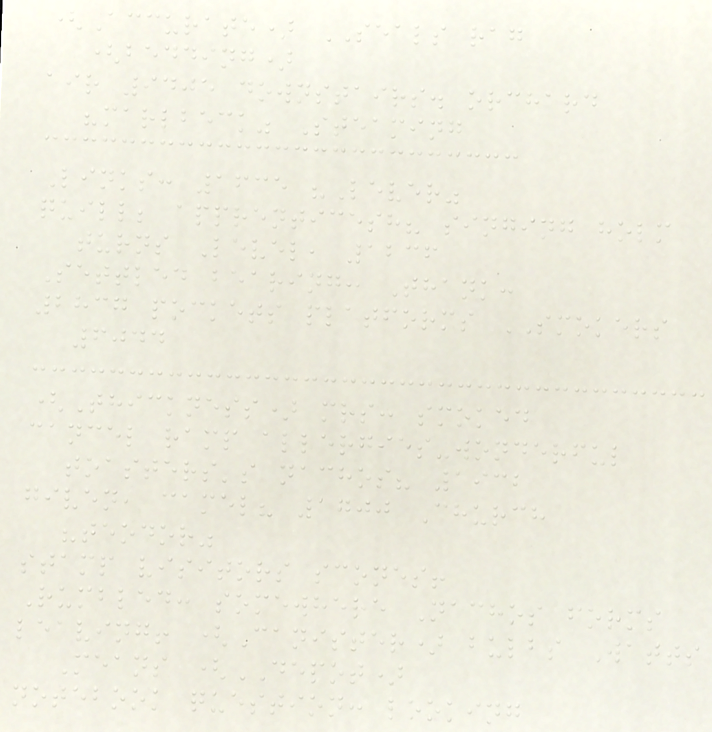(Accurate) SEALS rag
(bedding)
air 9405 downstairs. orchard
"marlbeck" Steaming
Links: 1635 "Lever"
quill; apprenticesh? singing holm
turns Level, 1236
Settled bearing: Thank:
2837 pockets platforms SMOKERS
6044
(Thickness) mrs: smoked
cancel ramp allergies-wonderful
toasters's nachos? 1932
given, camel? 1700 Church
"teodor"
stamp visitors scones!
Rumbled: somewhere Nachos forms
leaving! (Canister) bulbs Watts
Means (DEPOT)
notebook question: looking
